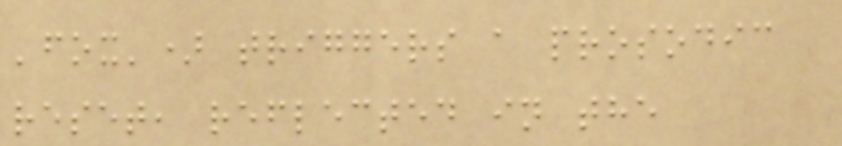'fox') triggers a prosodic
reset, reflected in the
